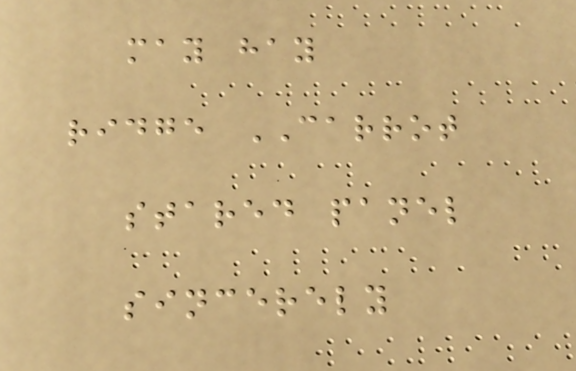may hay
ridge CARROT
stared panel
sincerely
